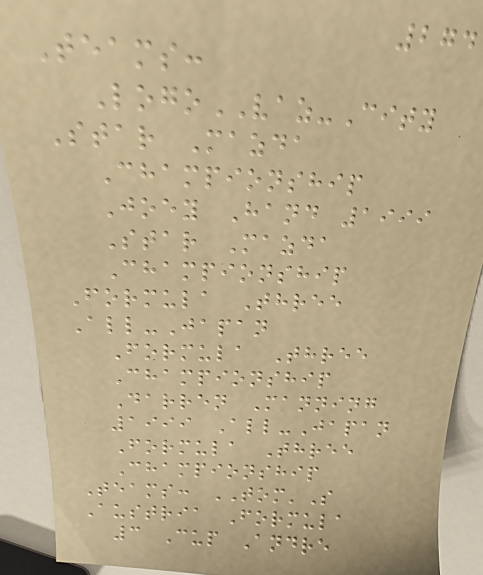274
Teams:
LogoVAZ-City
Star Mazda
Championship
Joey Hand 1999
Star Mazda
Championship
Formula Three
All-Japan
Formula Three
Championship
Darren Manning
1999 All-Japan
Formula Three
Championship
Teams: TOM'S
Austria Formula
3 Cup Andre
